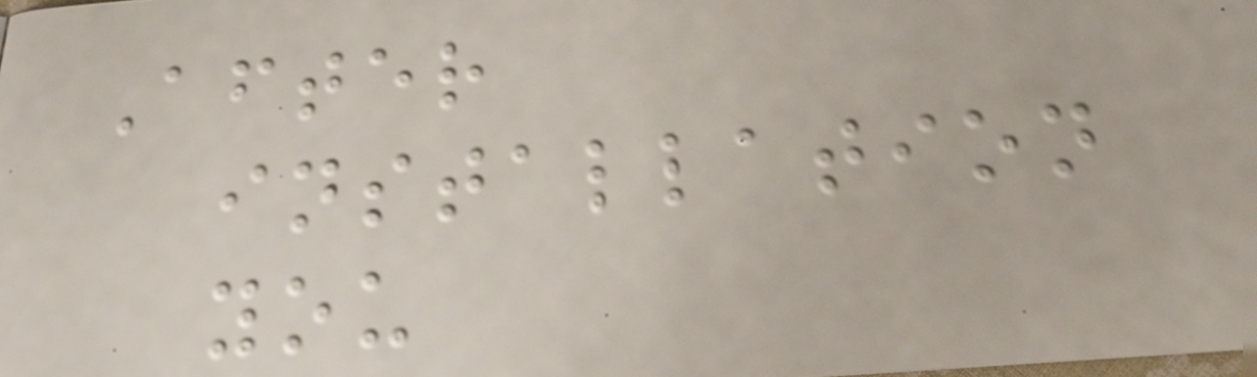After
installation
you
